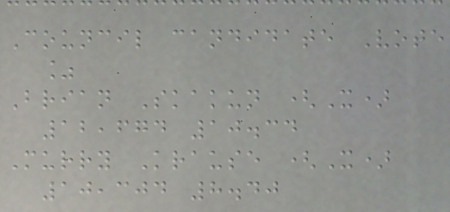Council candidate Vote
%
Brian Skakun (X)
12,674 10.34
Murry Krause (X)
10,304 8.40
